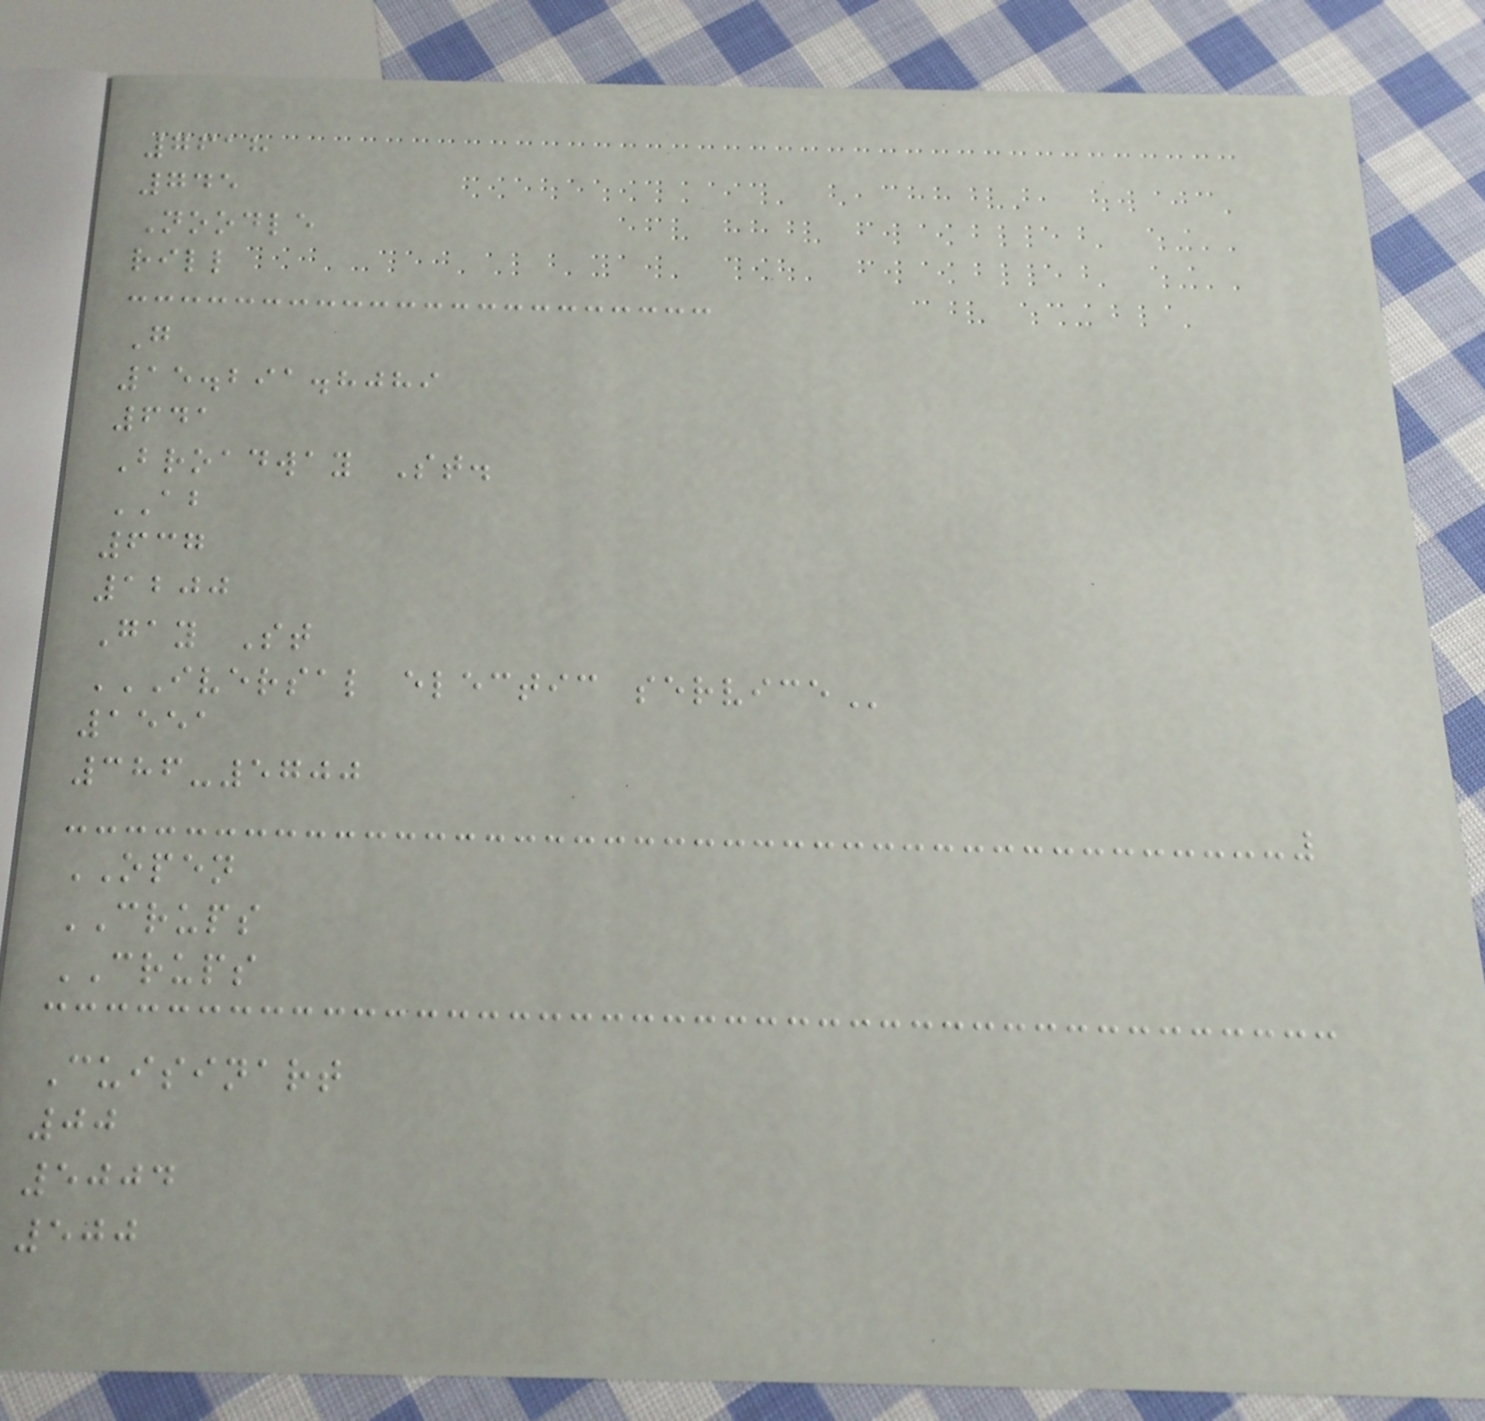7618
745
Noodle
rill
G
15.291.8089
641
Broadway St.
AB
637
1200
Gay St
IVERSAL ELECTIC SERVICE
1551
386-5700
OPEN
CRUPS
CRUPS
Cuisinart
00
5004
500
